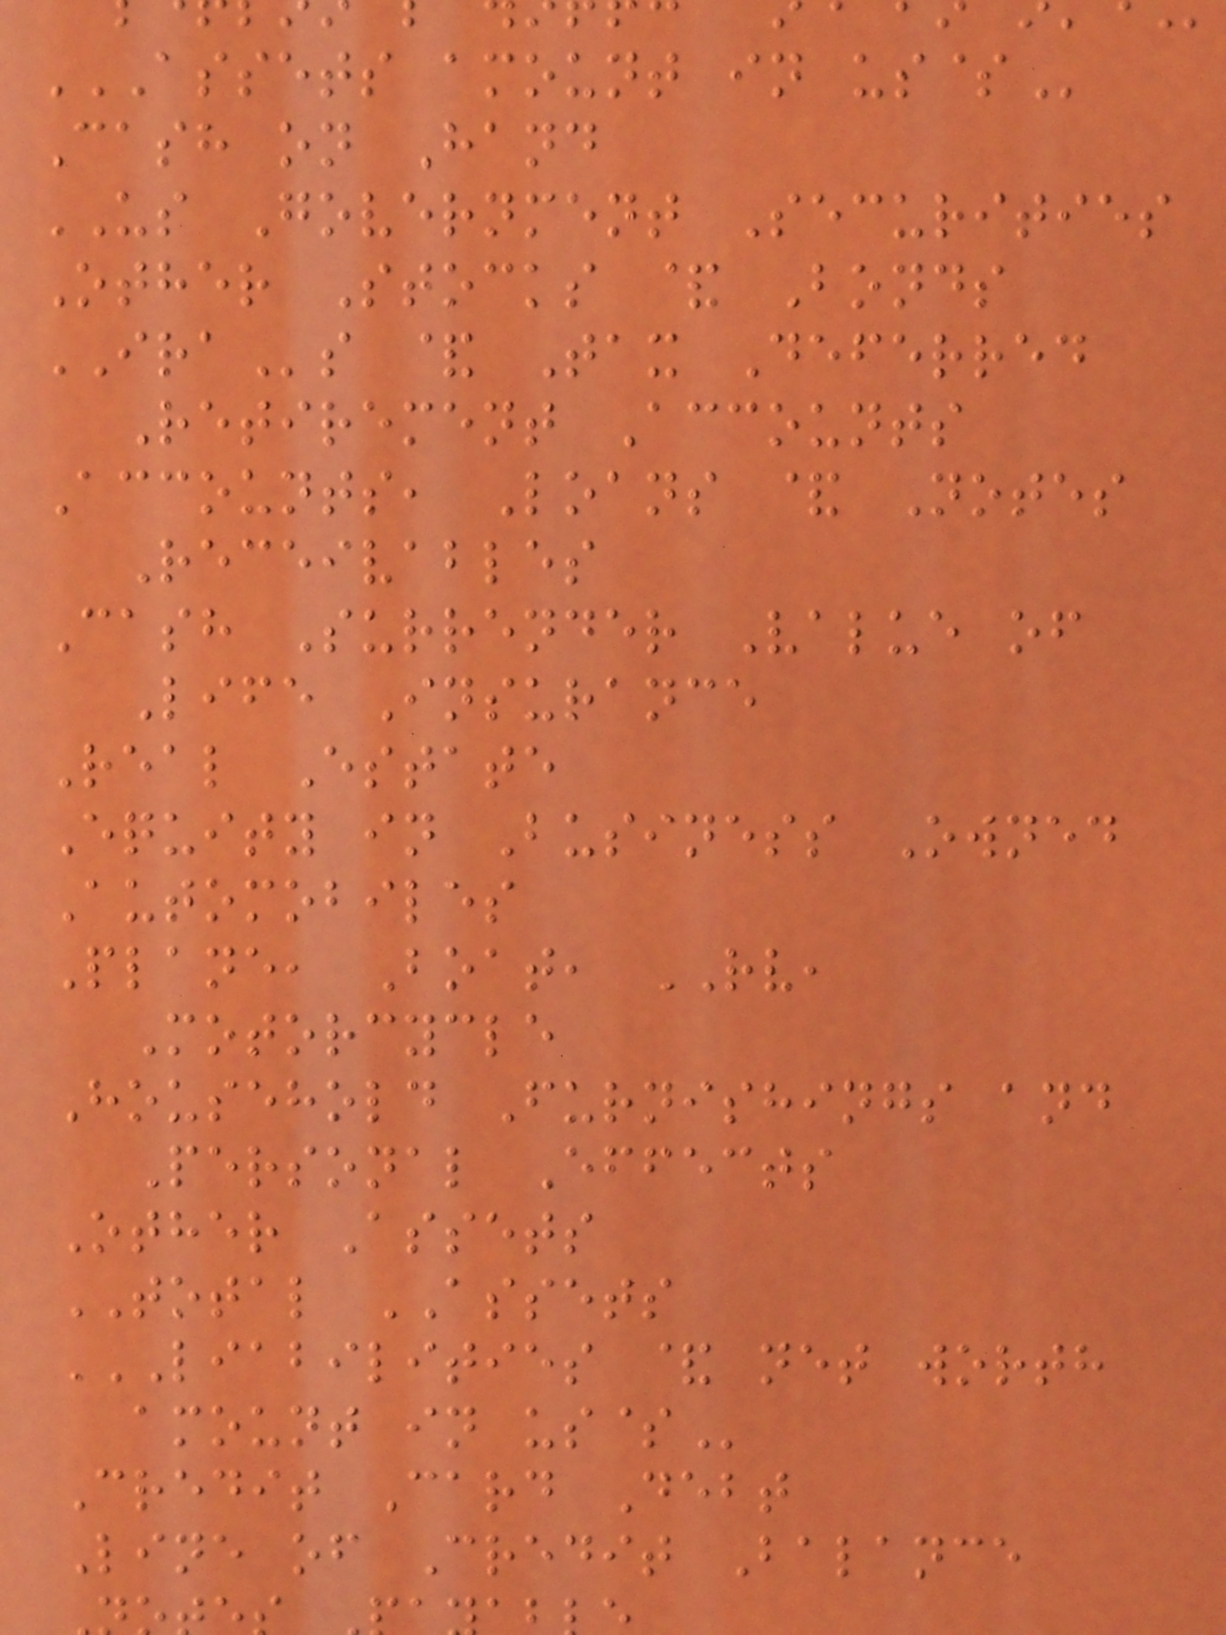ASSETS AMOUNT IN US$
Cash on Hand
US Government Securities
Other Stocks & Bonds
IRAs & Tax Deferred
Retirement Accounts
Accounts, Loans & Notes
Receivables
Cash Surrender Value of
Life Insurance
Real Estate
Equity in Business Owned
Automobiles
Plane, Boat, RV,
Motorcycle
Household Furnishings and
Personal Effects
Other Assets
TOTAL ASSETS
LIABILITIES & NET WORTH
amount in
Credit Card Debt
Line of Credit Balance
